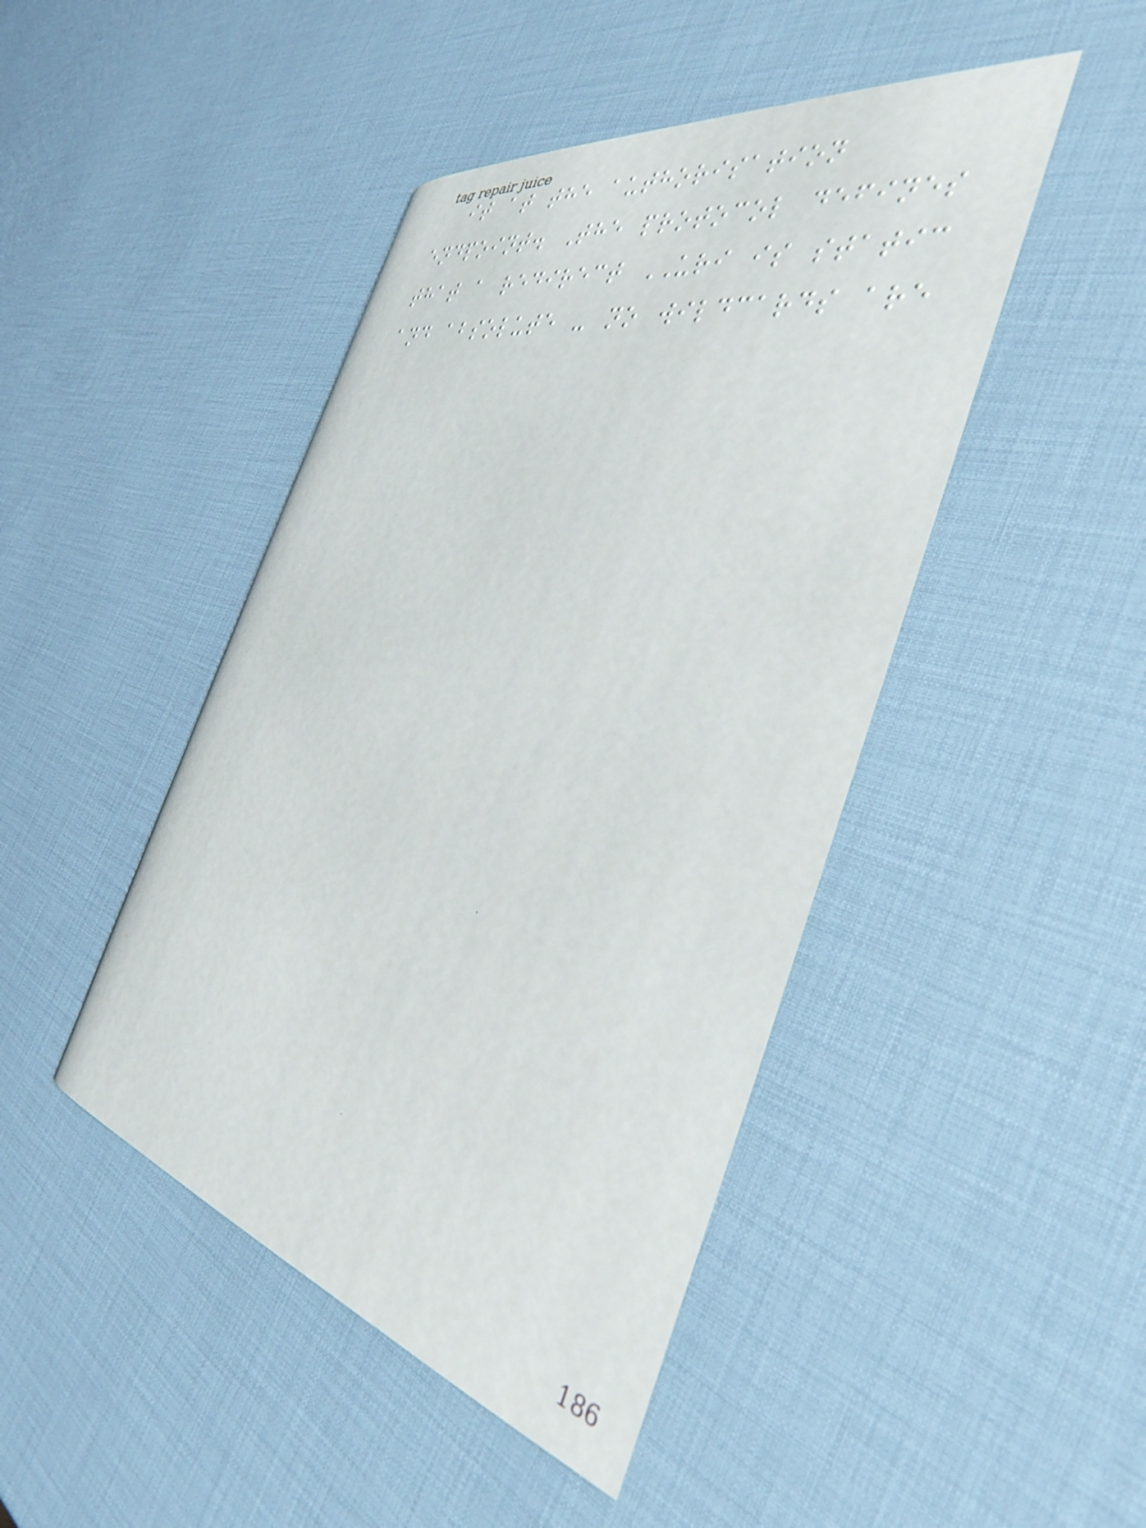it at the authorisation
endpoint. The protocol defines
that a redirect URI is static
and absolute - no wildcards are
